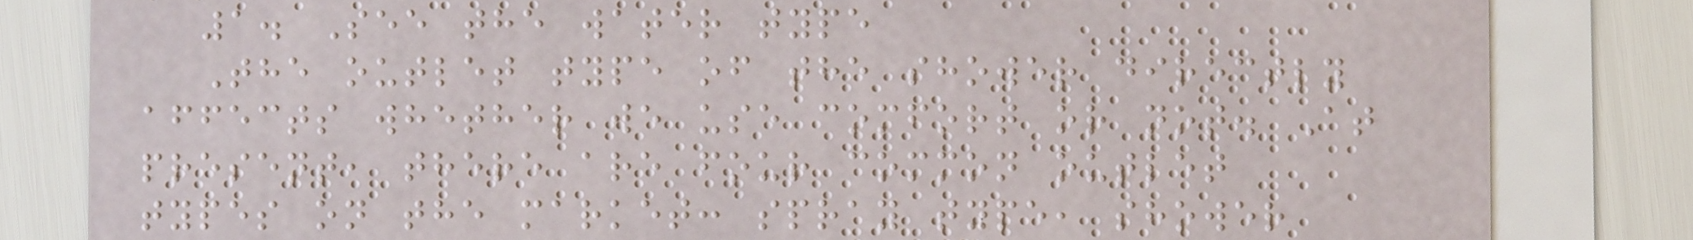1. See the water type
The outlet type of the shower directly
affects whether we use comfort or not. At
present, there are four common outlet
types on the market: spray type, shower
